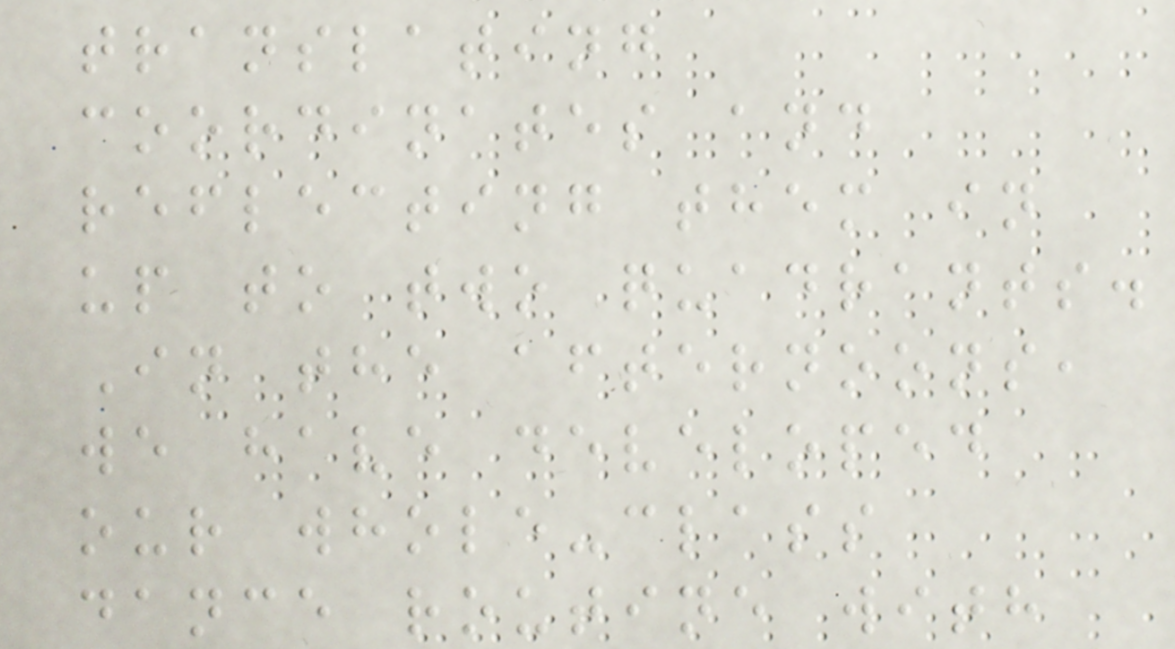translating
coordinates and
reflecting them in
up to two quadrants.
In the afternoons,
we have developed
our whole-class
dance routine with
